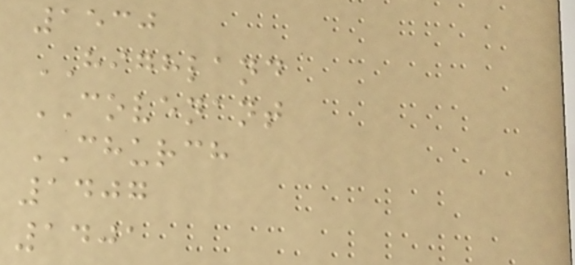1530
HIGHLAND
COVENANT
CHURCH
1407
1401
